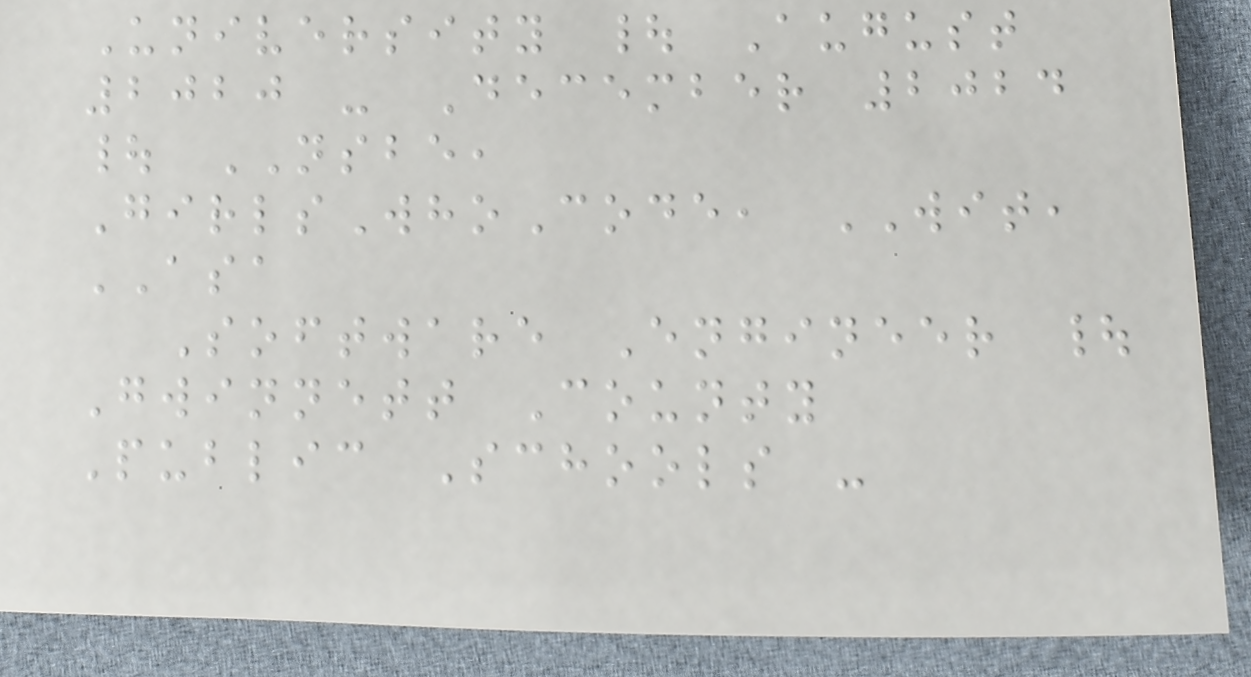University | August
2020 - December 2024
| NSBE,
GirlsWhoCode, WIT,
ASA
Software Engineer |
Gwinnett County
Public Schools -
